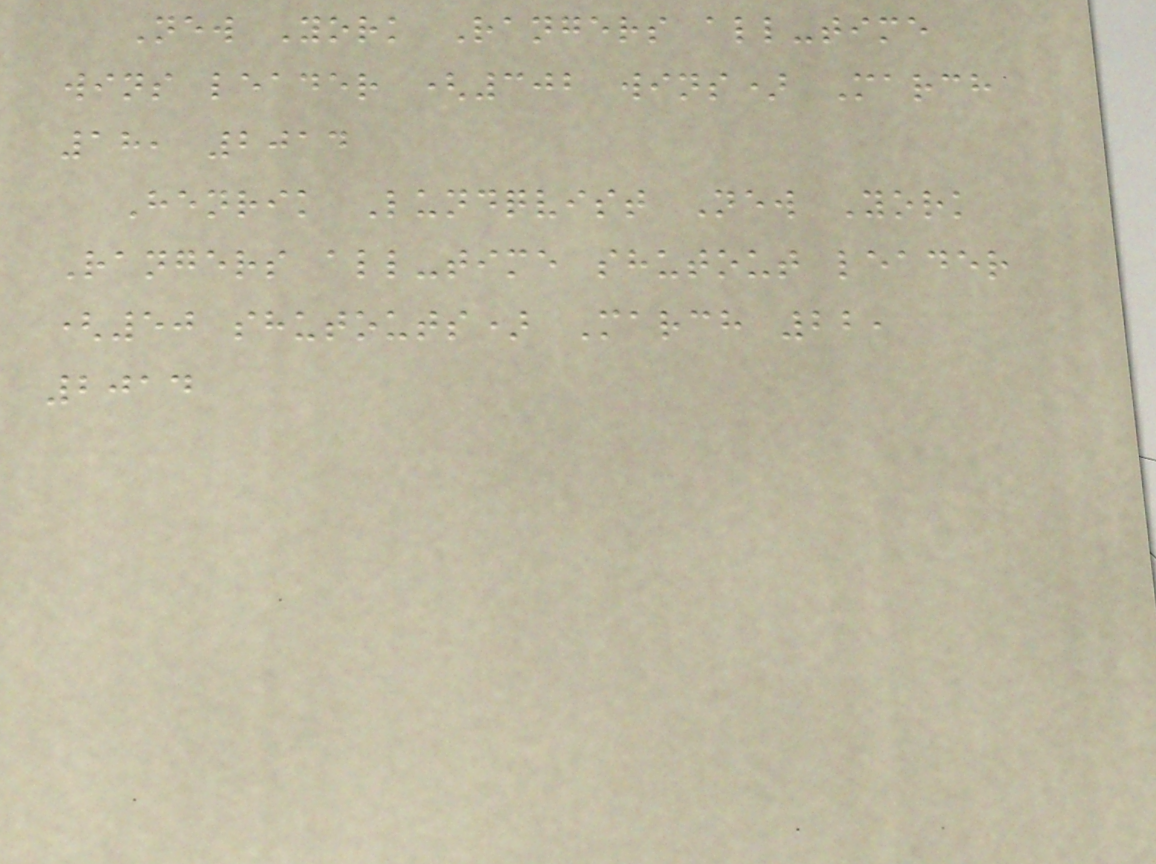New York Rangers all-time
wins leader (302 wins) March
18, 2014
Henrik Lundqvist New York
Rangers all-time shutout leader
(50 shutouts) March 22,
2014
